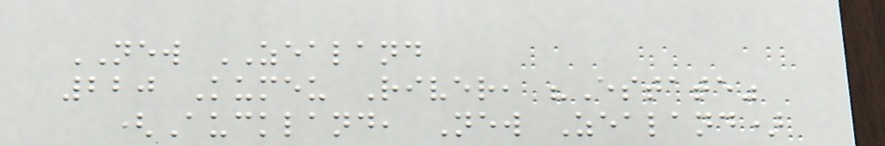NEW ZEALAND
220 Kumeu River, "Estate"
(Auckland, New Zealand)
